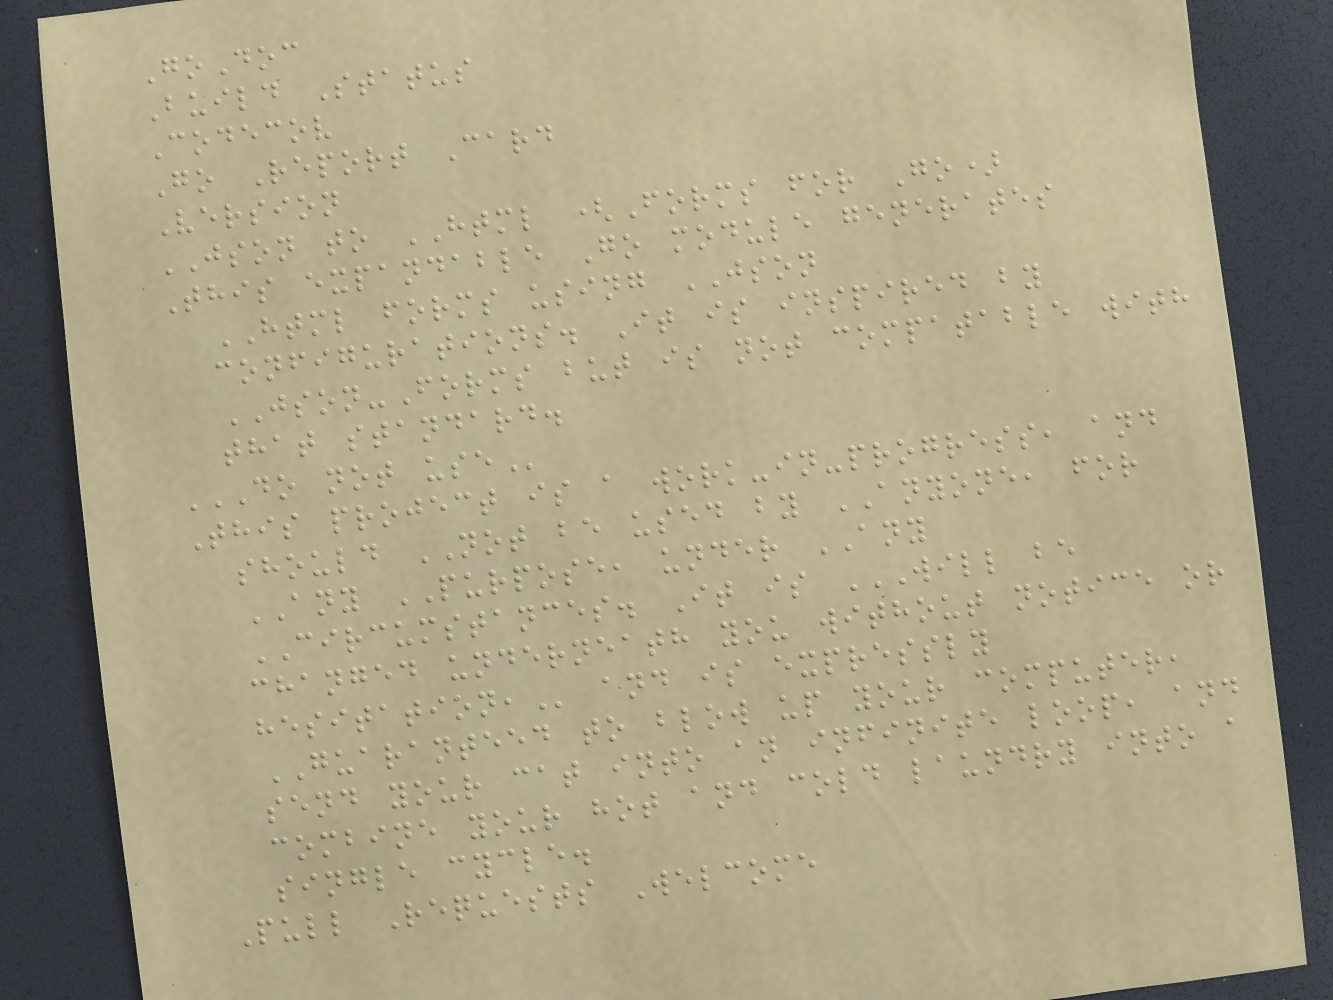GoDoc
Build Status
Codecov
Go Report Card
Version
JSON to HTML (Forms for Go)
This expandable Go module generates
HTML forms using JSON
configurations. It is inspired by
JSON-Forms but is not compatable with
that standard.
DO NOT USE
This project is a work-in-progress, and
should NOT be used by ANYONE, for
ANY PURPOSE, under ANY
CIRCUMSTANCES. It is WILL BE
CHANGED UNDERNEATH YOU WITHOUT NOTICE OR
HESITATION, and is expressly
GUARANTEED to blow up your computer,
send your cat into an infinite loop, and
combine your hot and cold laundry into a
single cycle.
Pull Requests Welcome
